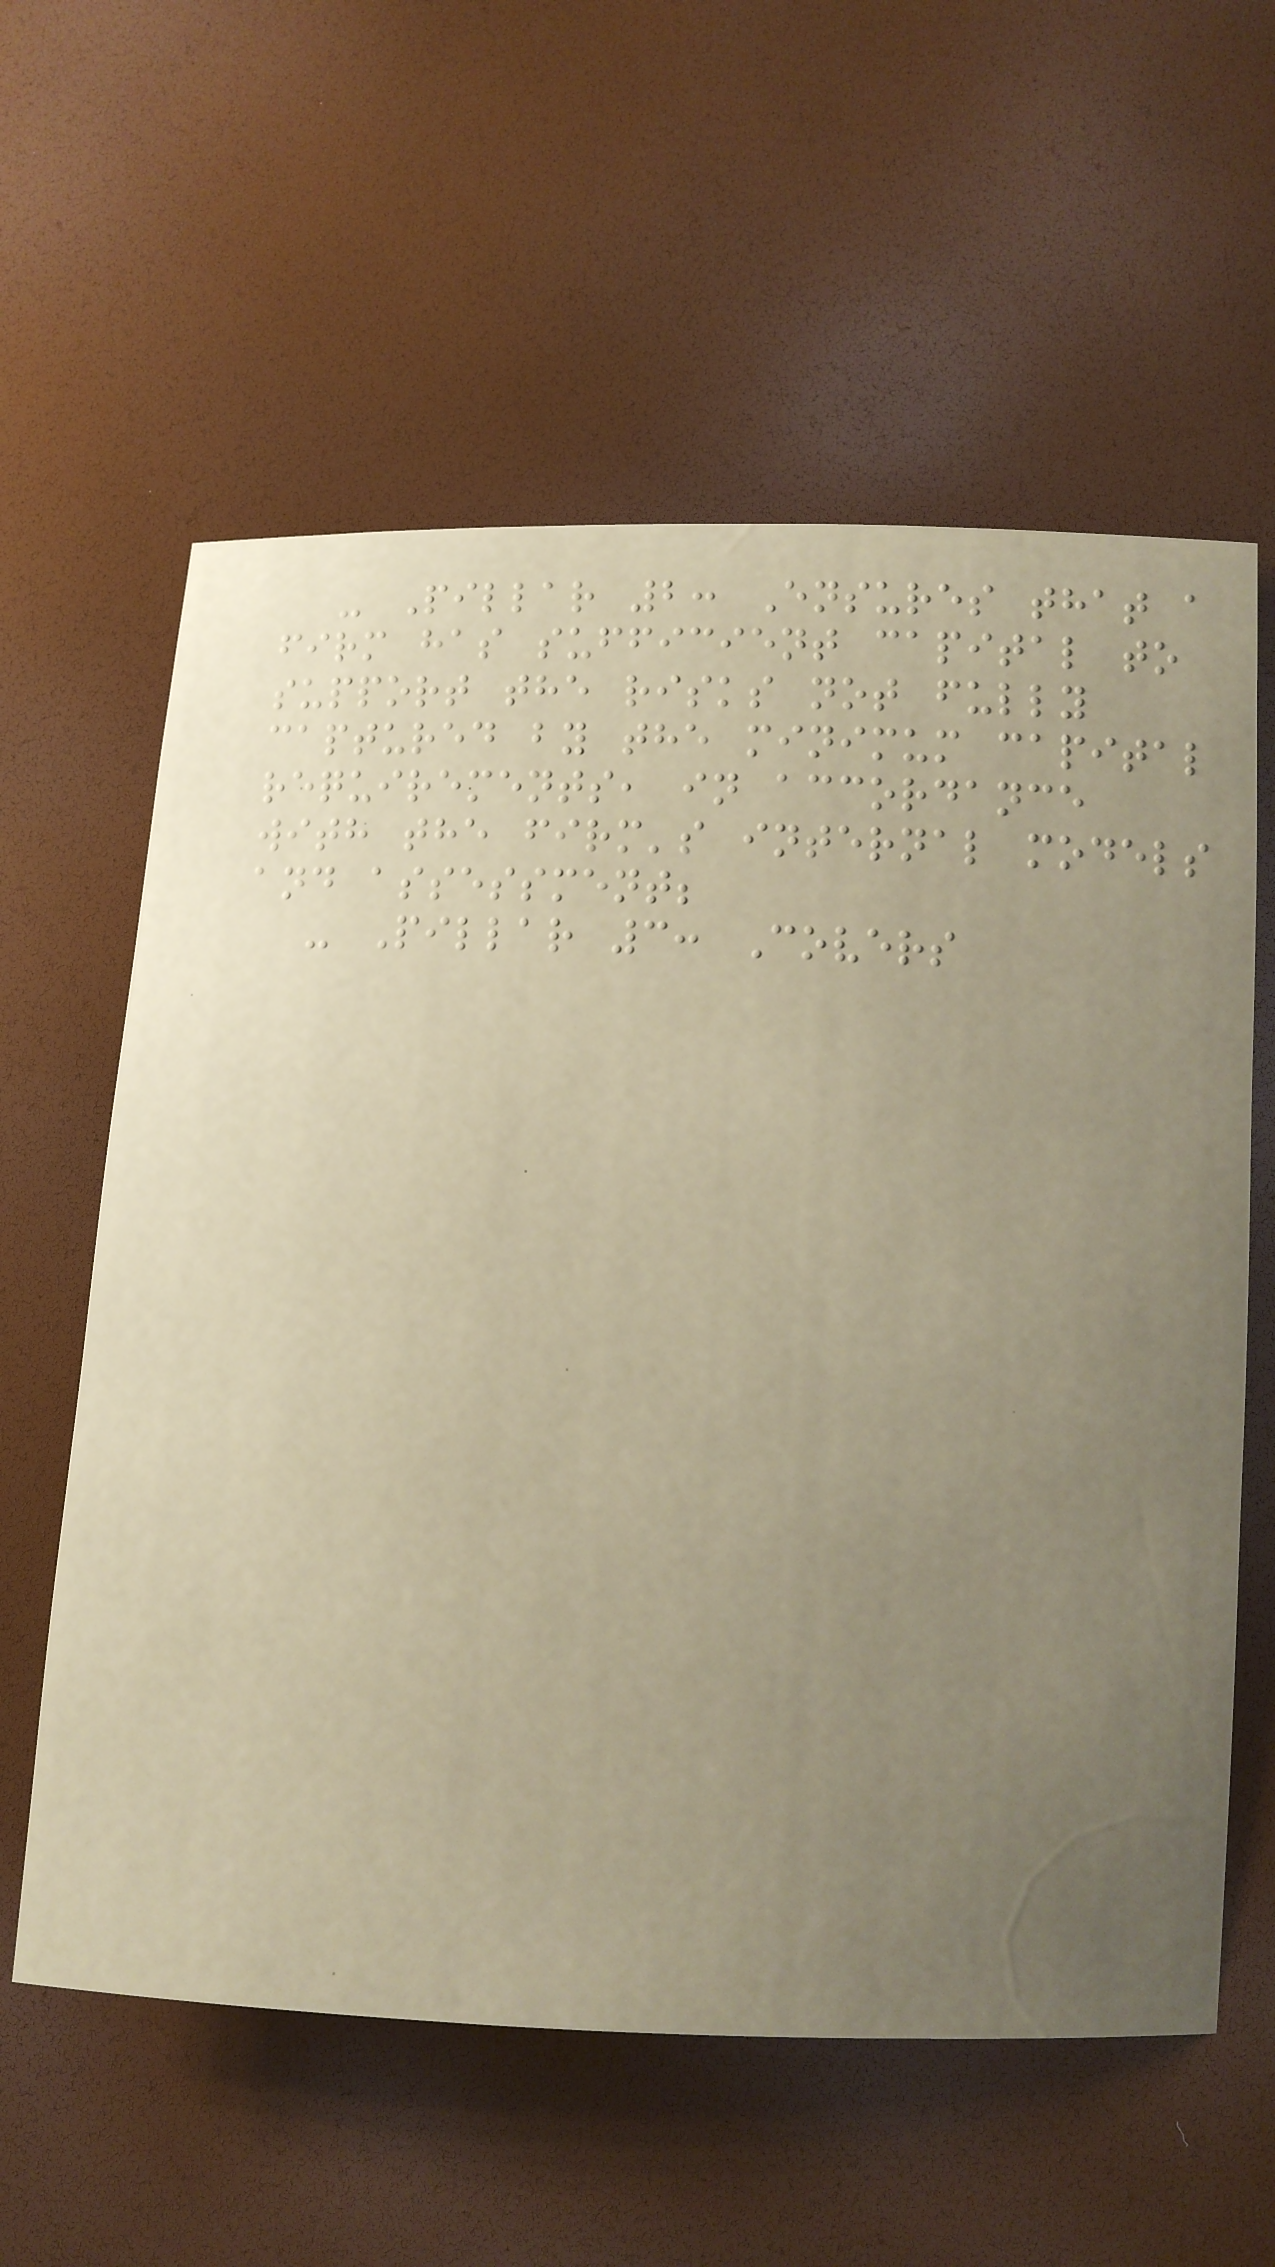- Pillar 2: Ensures that a
firm has sufficient capital to
support the risks not fully
captured by the minimum capital
requirements, in accordance
with the firm's internal models
and assessment;
- Pillar 3: Covers
